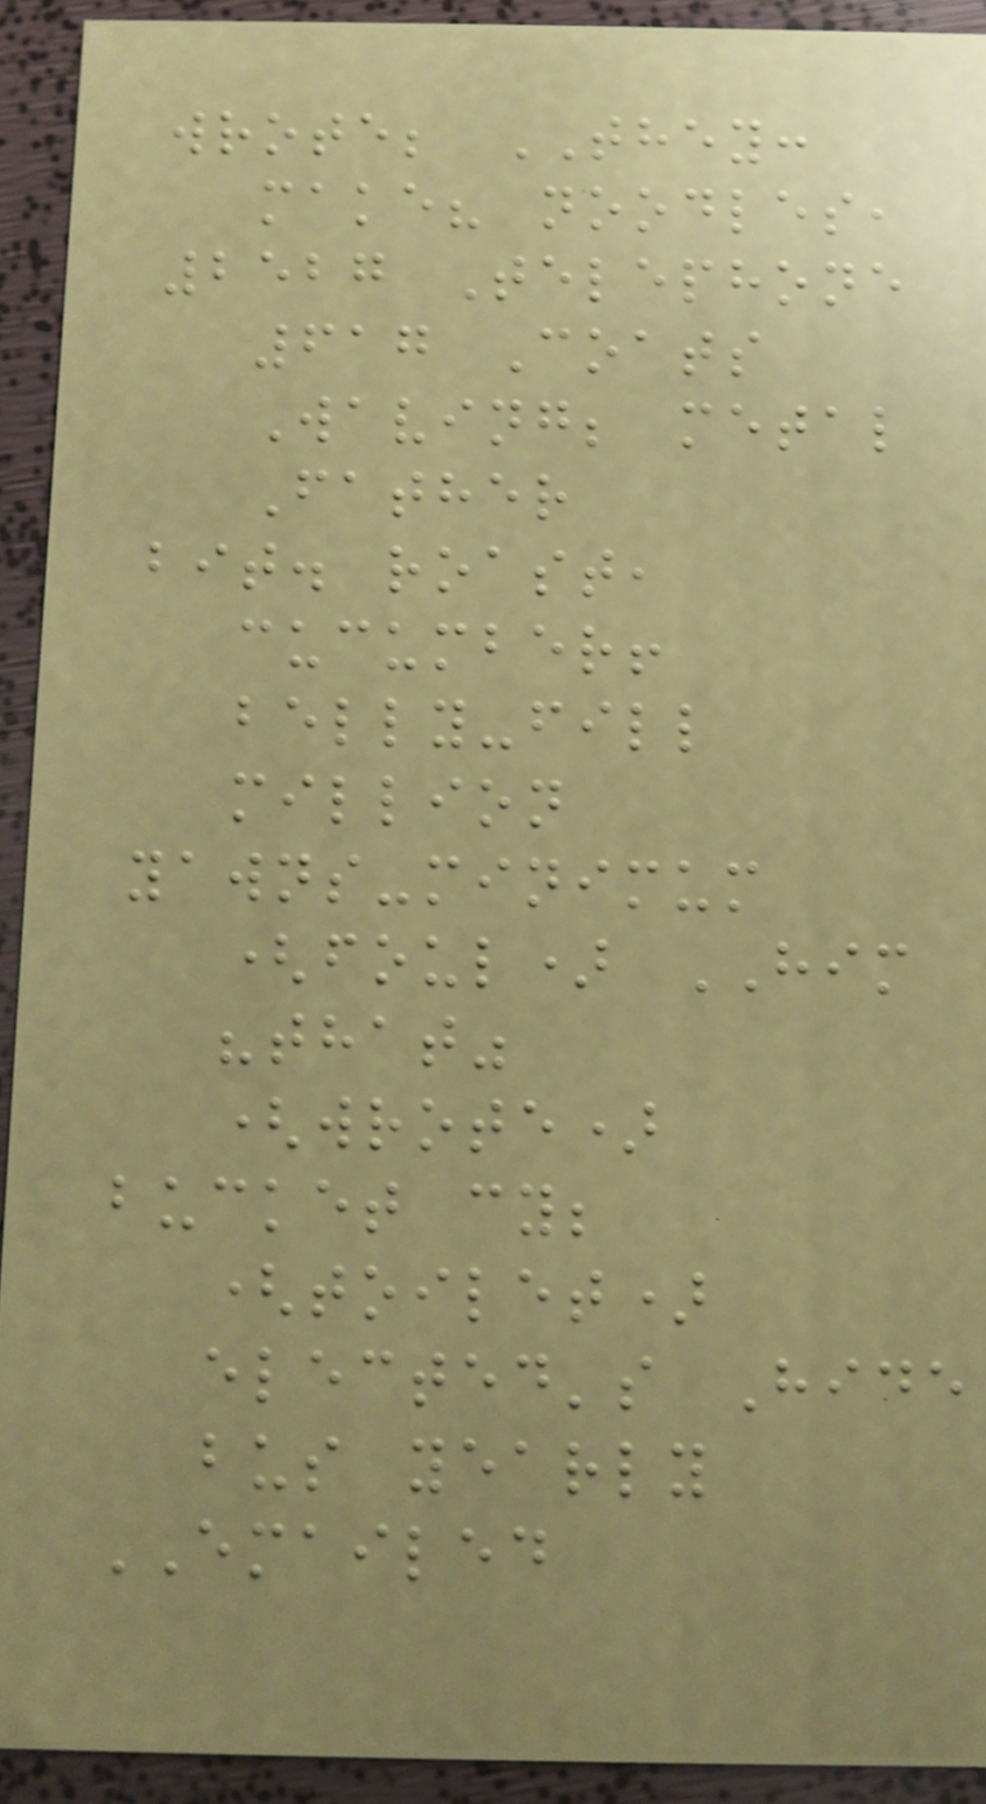wrote; THEY:
make? noodles,
2527 Telephone
617 Coats
Waving; metal
Father
bit. roast,
cucumber!
belly-fill
million
yawns-minimum
(foul) HIM
"that"
(wrote)
bucket cy;
(toilet)
elected's Hide
bus yearly
EMAILED
